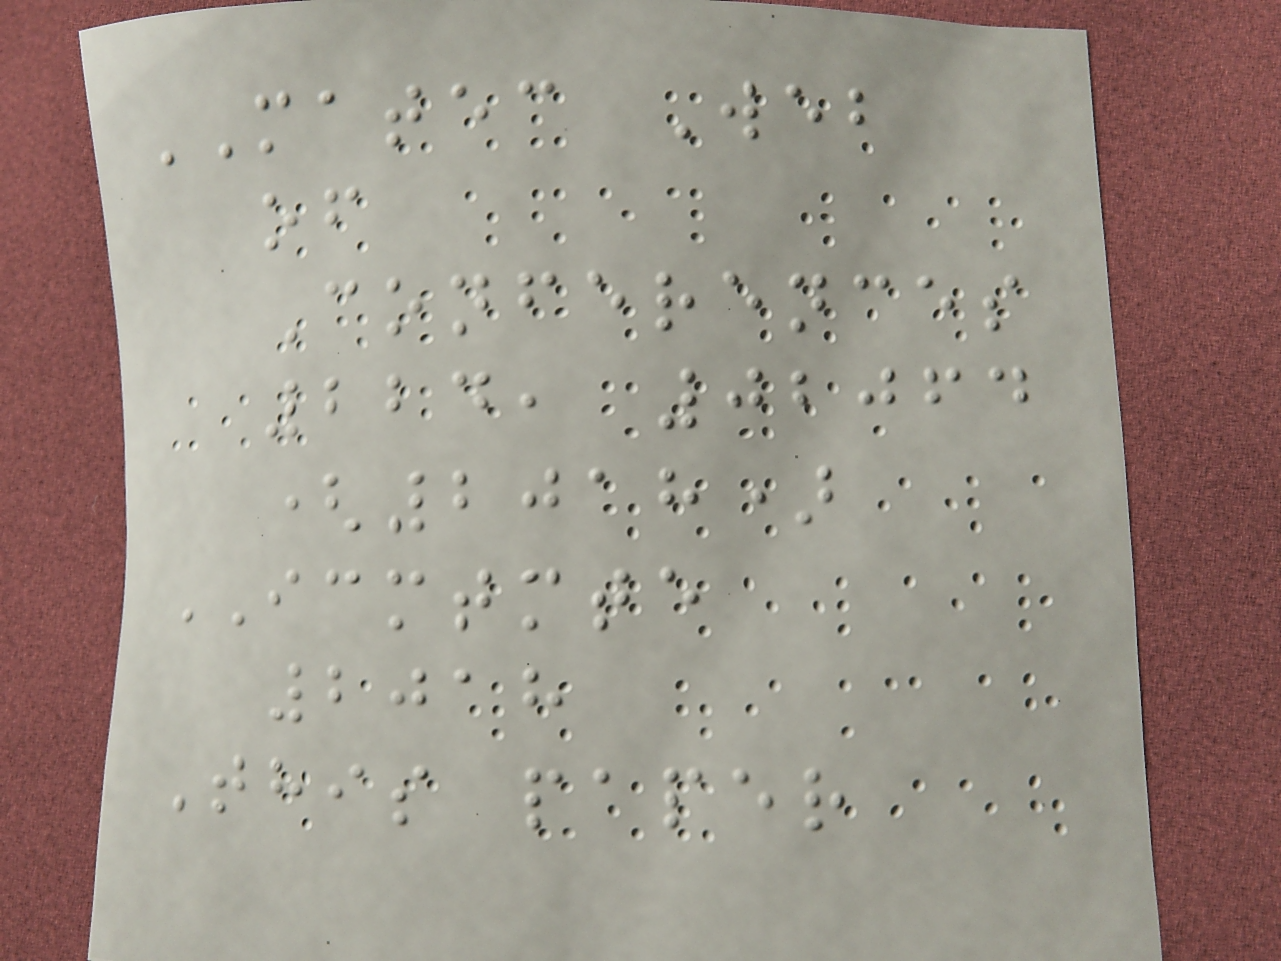MATEC Web
of
Conferences
224, 02064
(2018)
ICMTMTE
2018
This paper
